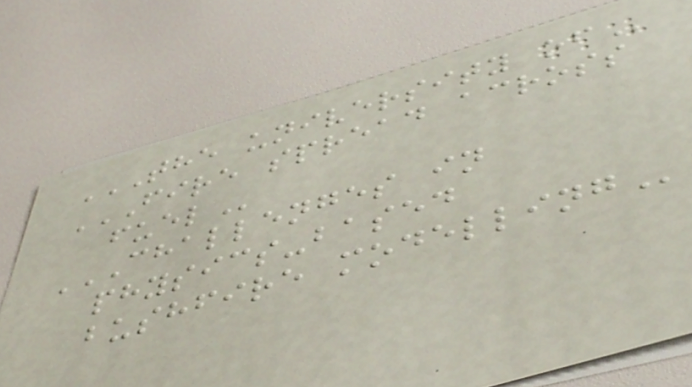THE UNIVERSITY OF
FIRE SPREAD ACROSS
FUEL
CHALLENGES IN
PHYSICS-BASED
BUSHFIRE MODELLING
